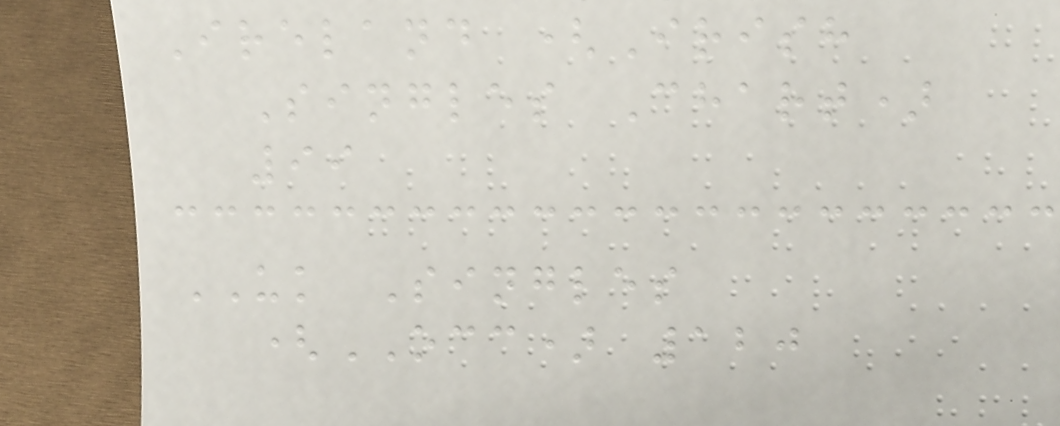Ireland (Irish
Singles Chart)
99
UK Singles
(OCC) 120
